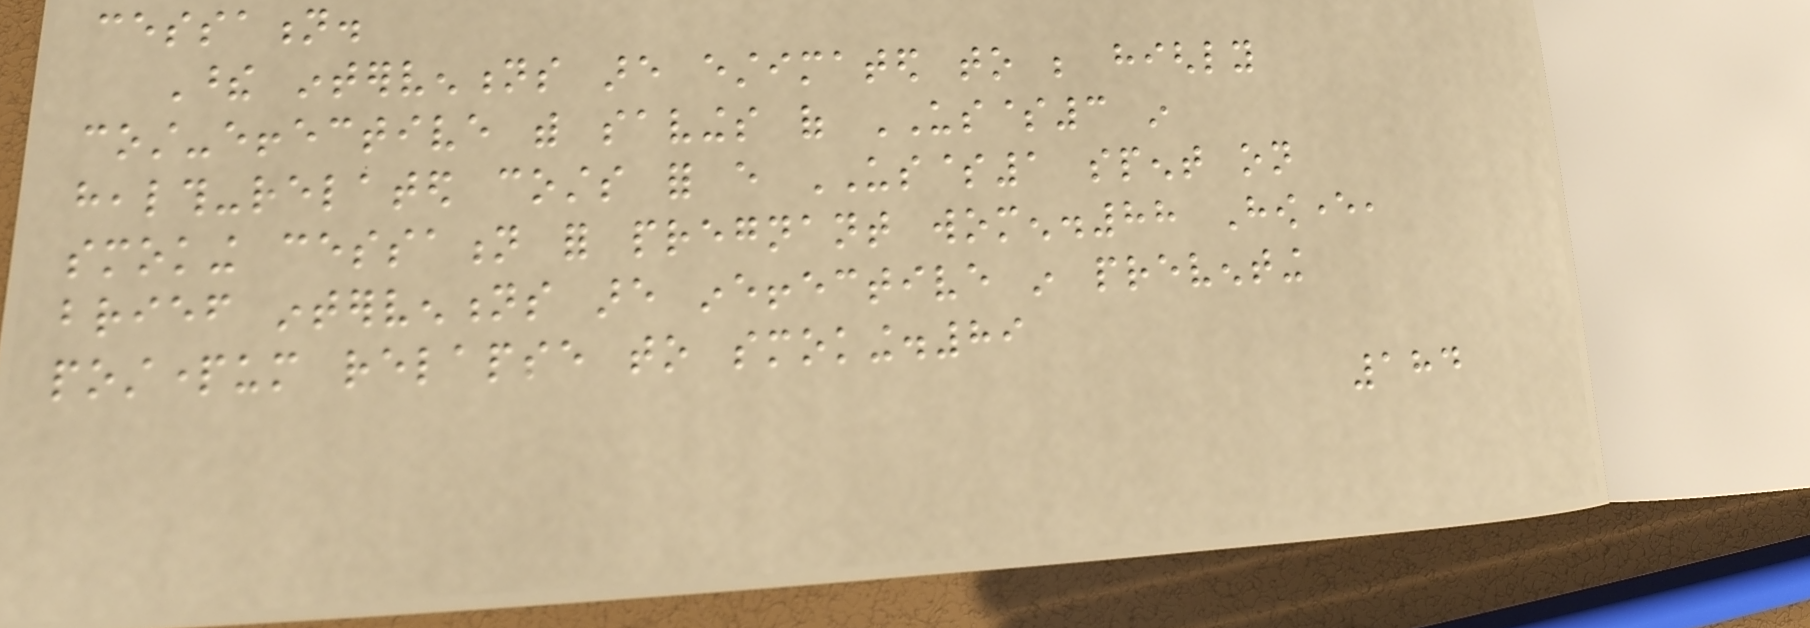cessation.
These interventions are estimated to be highly
cost-effective with savings of US$3 in
health-related costs for every US$1 spent on
smoking cessation for pregnant women.88 However,
brief interventions are ineffective in preventing
postpartum relapse to smoking.89
184
